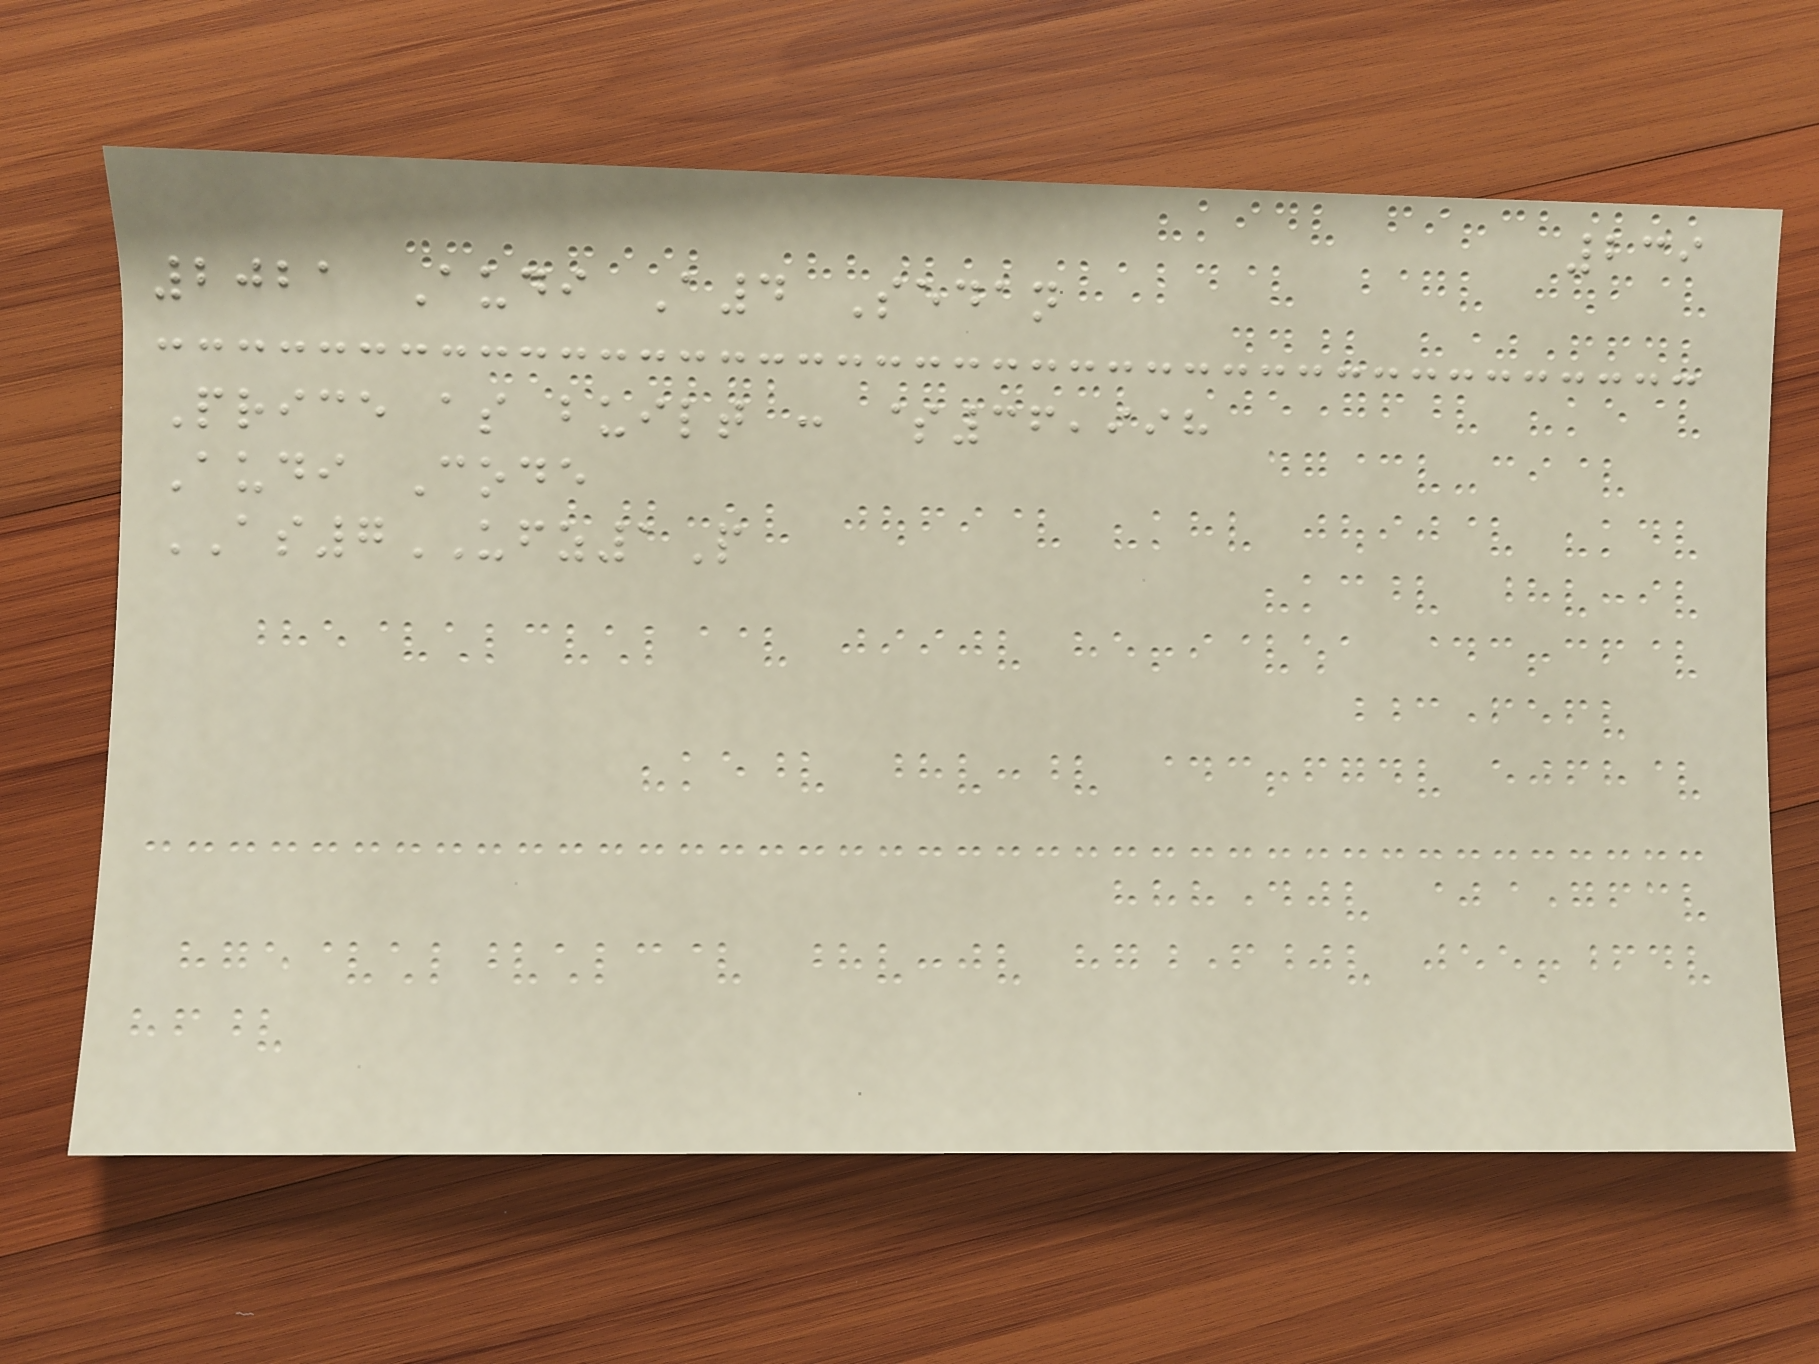239
2021 Audi A4 Sedan
Price as built : $36,998
Audi Code
AS7UFZ1P
